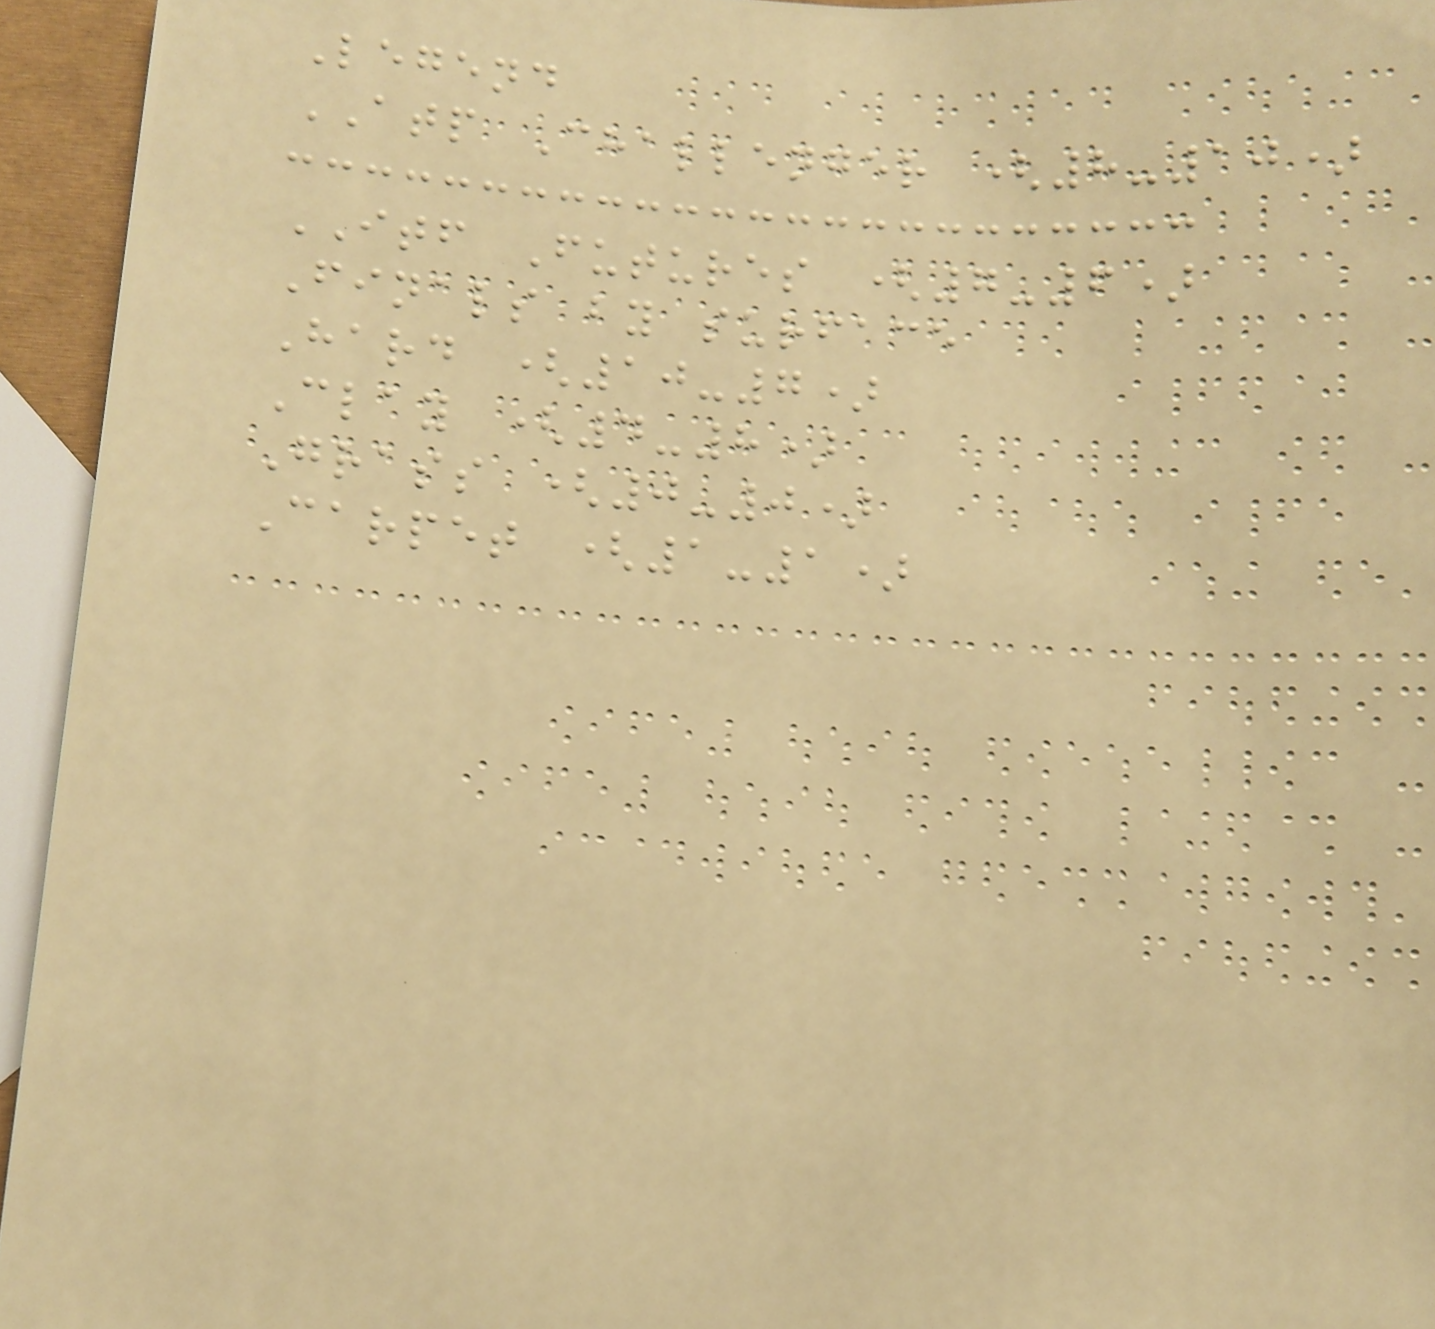Legend
ATP Challenger (8-10)
ITF Futures (7-6)
Finals by surface
Hard (10-7)
Clay (4-8)
Grass (0-0)
Carpet (1-1)
